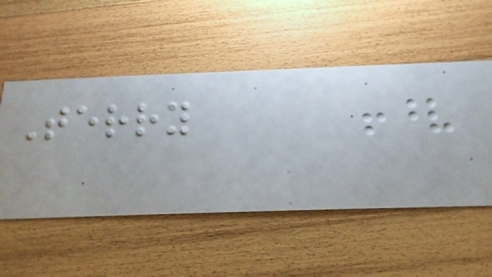Terry
